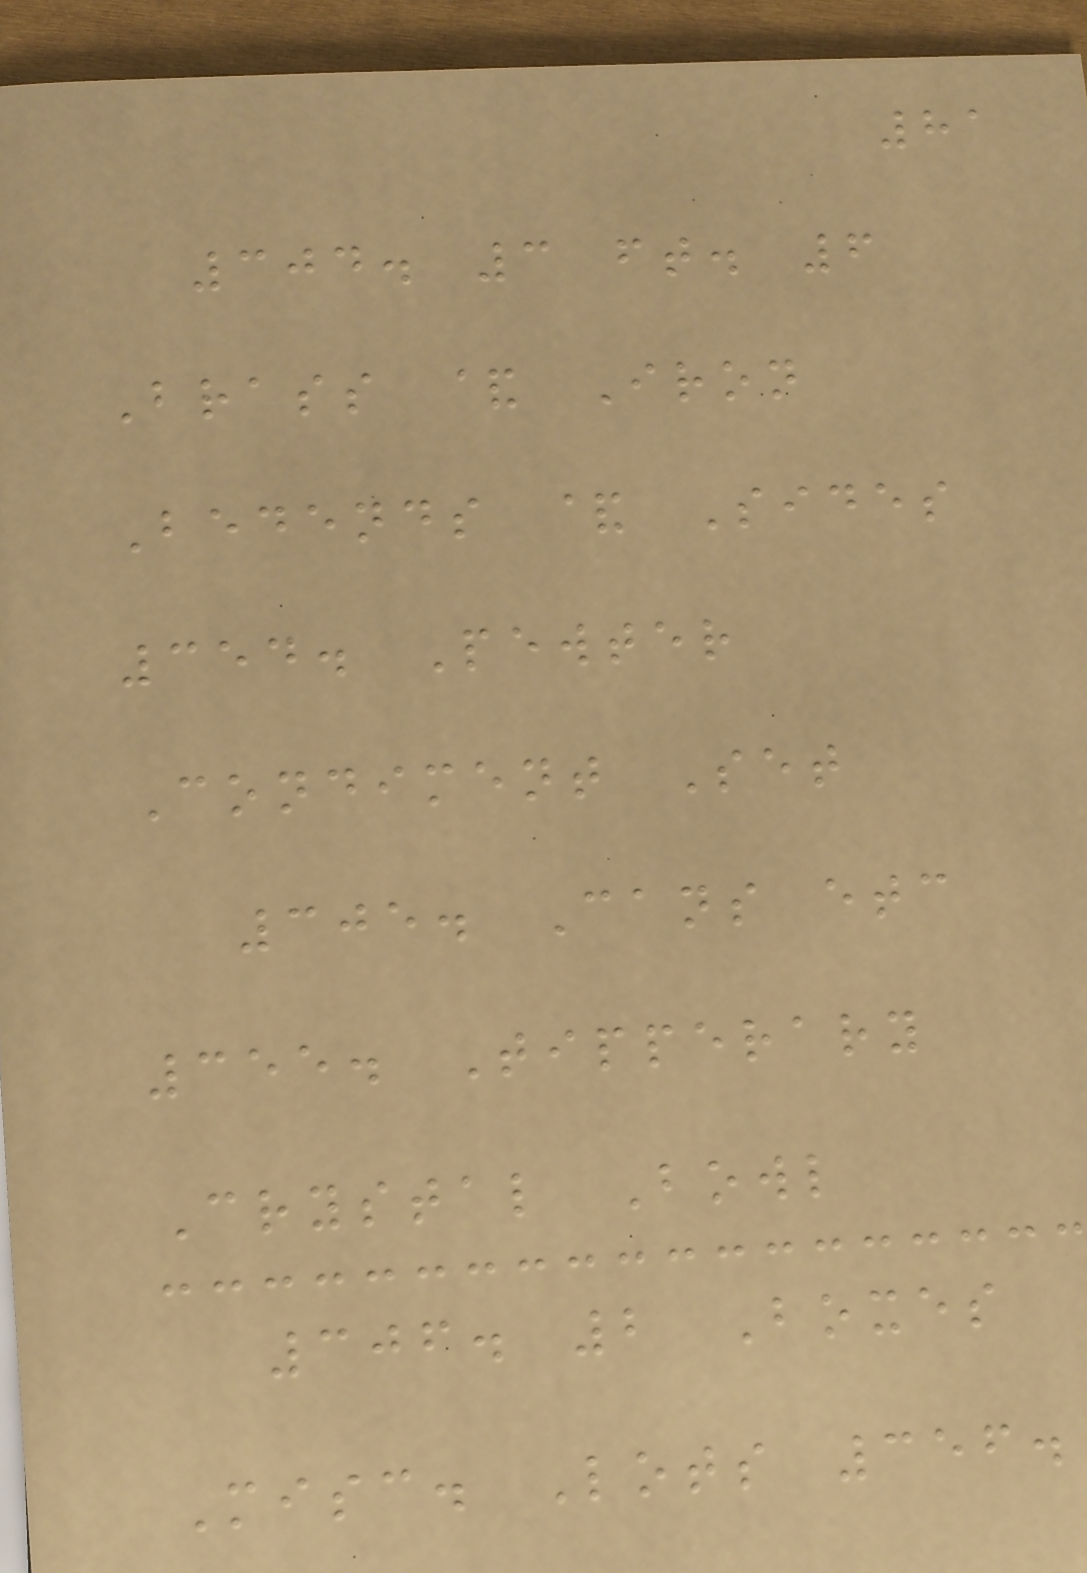81
304. 3 ft. 6
Brass & Iron
Bedends & Sides
354. Pewter
Condiment Set
305. Cans etc
355. Tipperary
Crystal Bowl
306. 2 Boxes
Misc. Lots 356.
